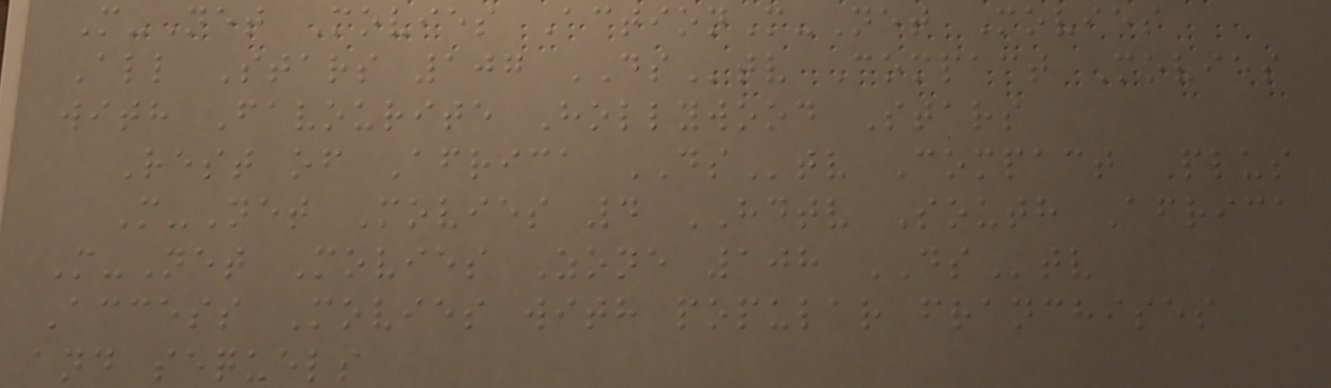M-Net Movies ActionM-Net Movies
All Stars 107 DStv Compact Movies
with Favourite Hollywood Stars
Rest of Africa DStv Compact Plus
M-Net Movies 4 HDTV South Africa
M-Net Movies Zone 108 DStv
Access Movies with popular franchises
and sequels
